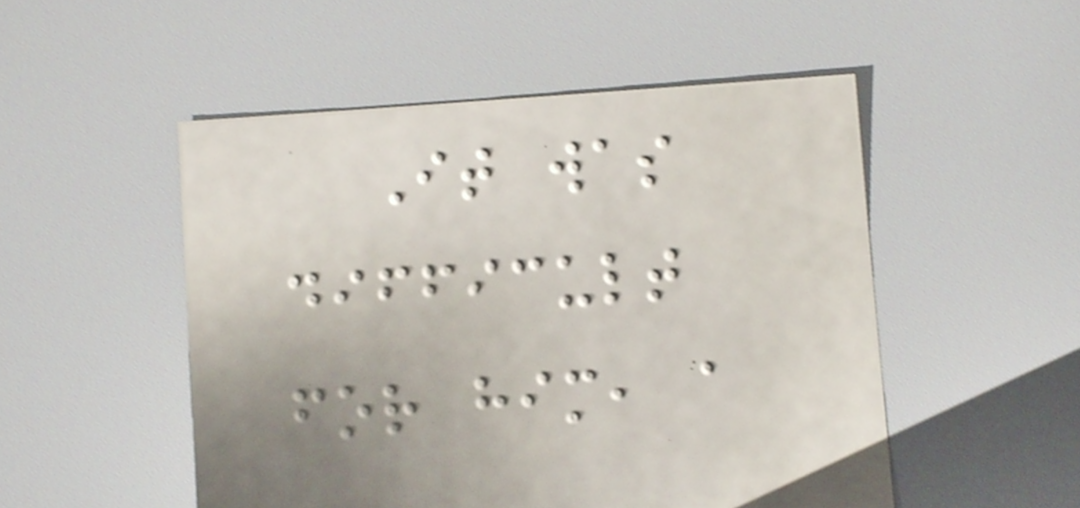It was
difficult
for him, a
